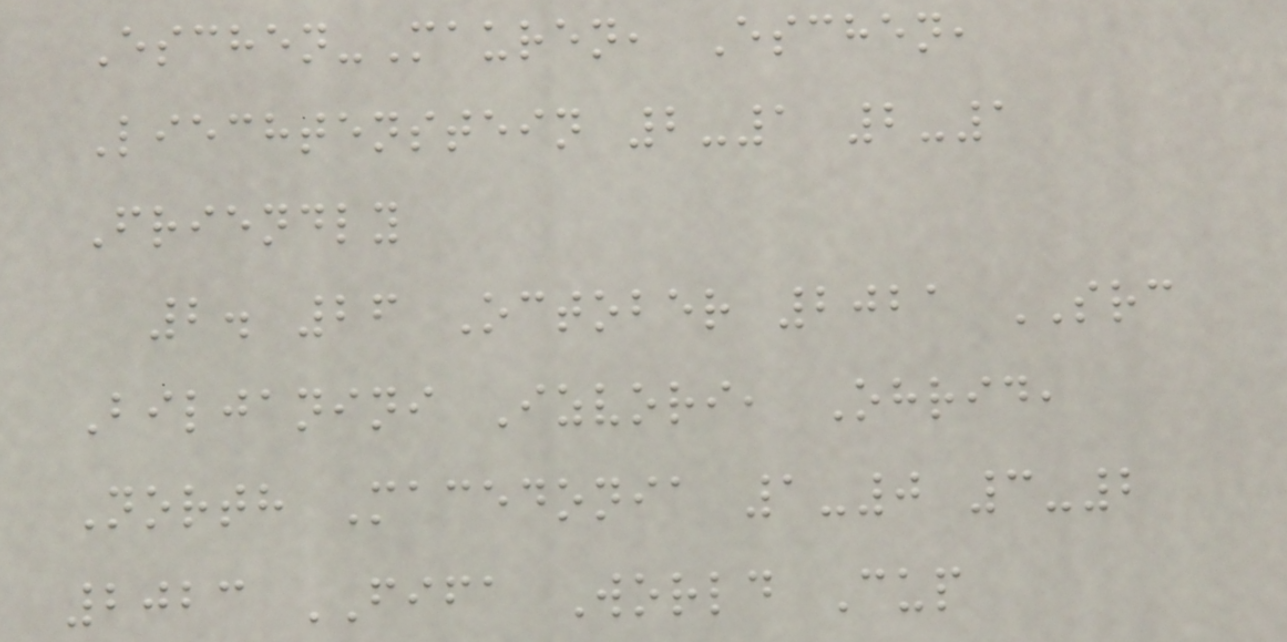Eschen-Mauren, Eschen,
Liechtenstein 2-1 2-1
Friendly
2. 26 October 2021 SRC
Biljanini Izvori, Ohrid,
North Macedonia 1-0 3-2
2023 FIFA World Cup
